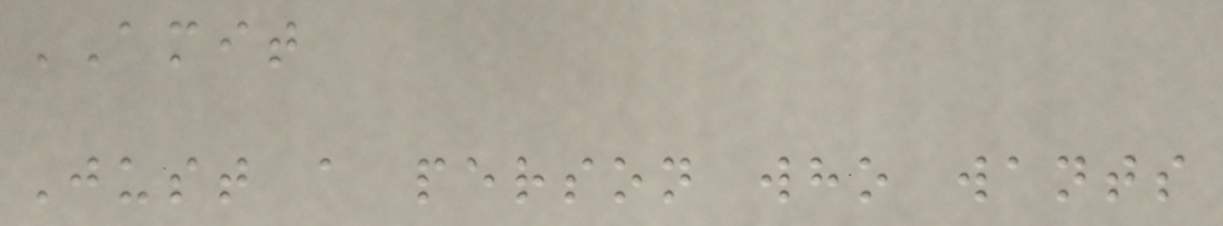AMIT
Just a person who wants
